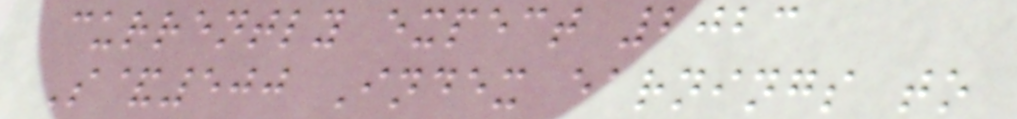currently expect 2023
S&500 Index earnings to
